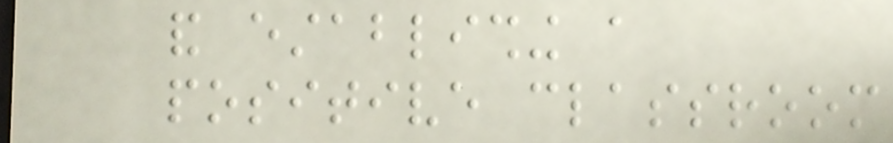and establishing a
positive classroom
